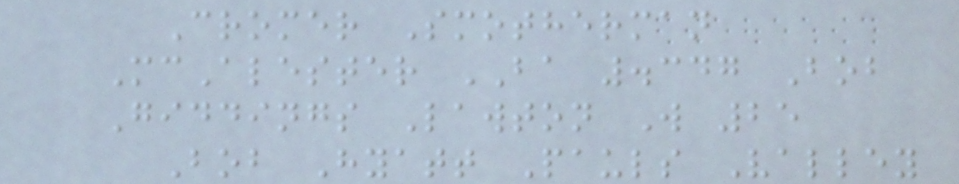Cromer Smotherman
McAlester BA .347 Bob
Giddings Lawton W 25
Bob Hyatt Pauls Valley
